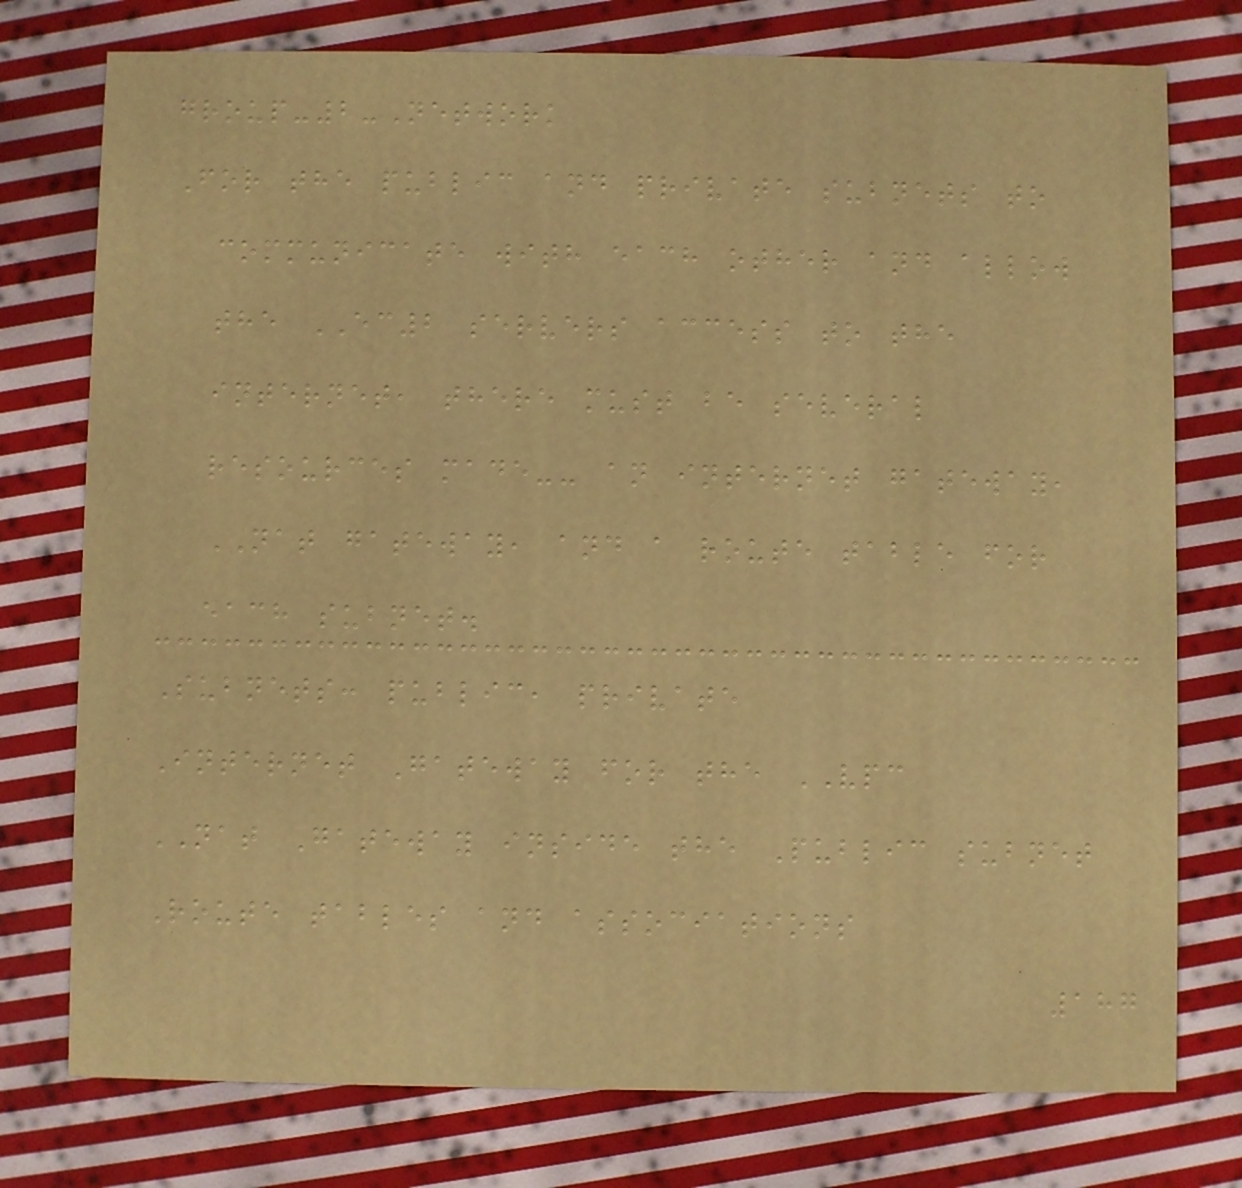group-2-Network
For the public and private subnets to
communicate with each other and allow
the EC2 servers access to the
internet, there must be several
resources made-- an internet gateway,
NAT gateway, and a route table for
each subnet.
Subnets: public, private
Internet Gateway for the VPC
NAT Gateway inside the Public subnet
Route tables and associations
187
